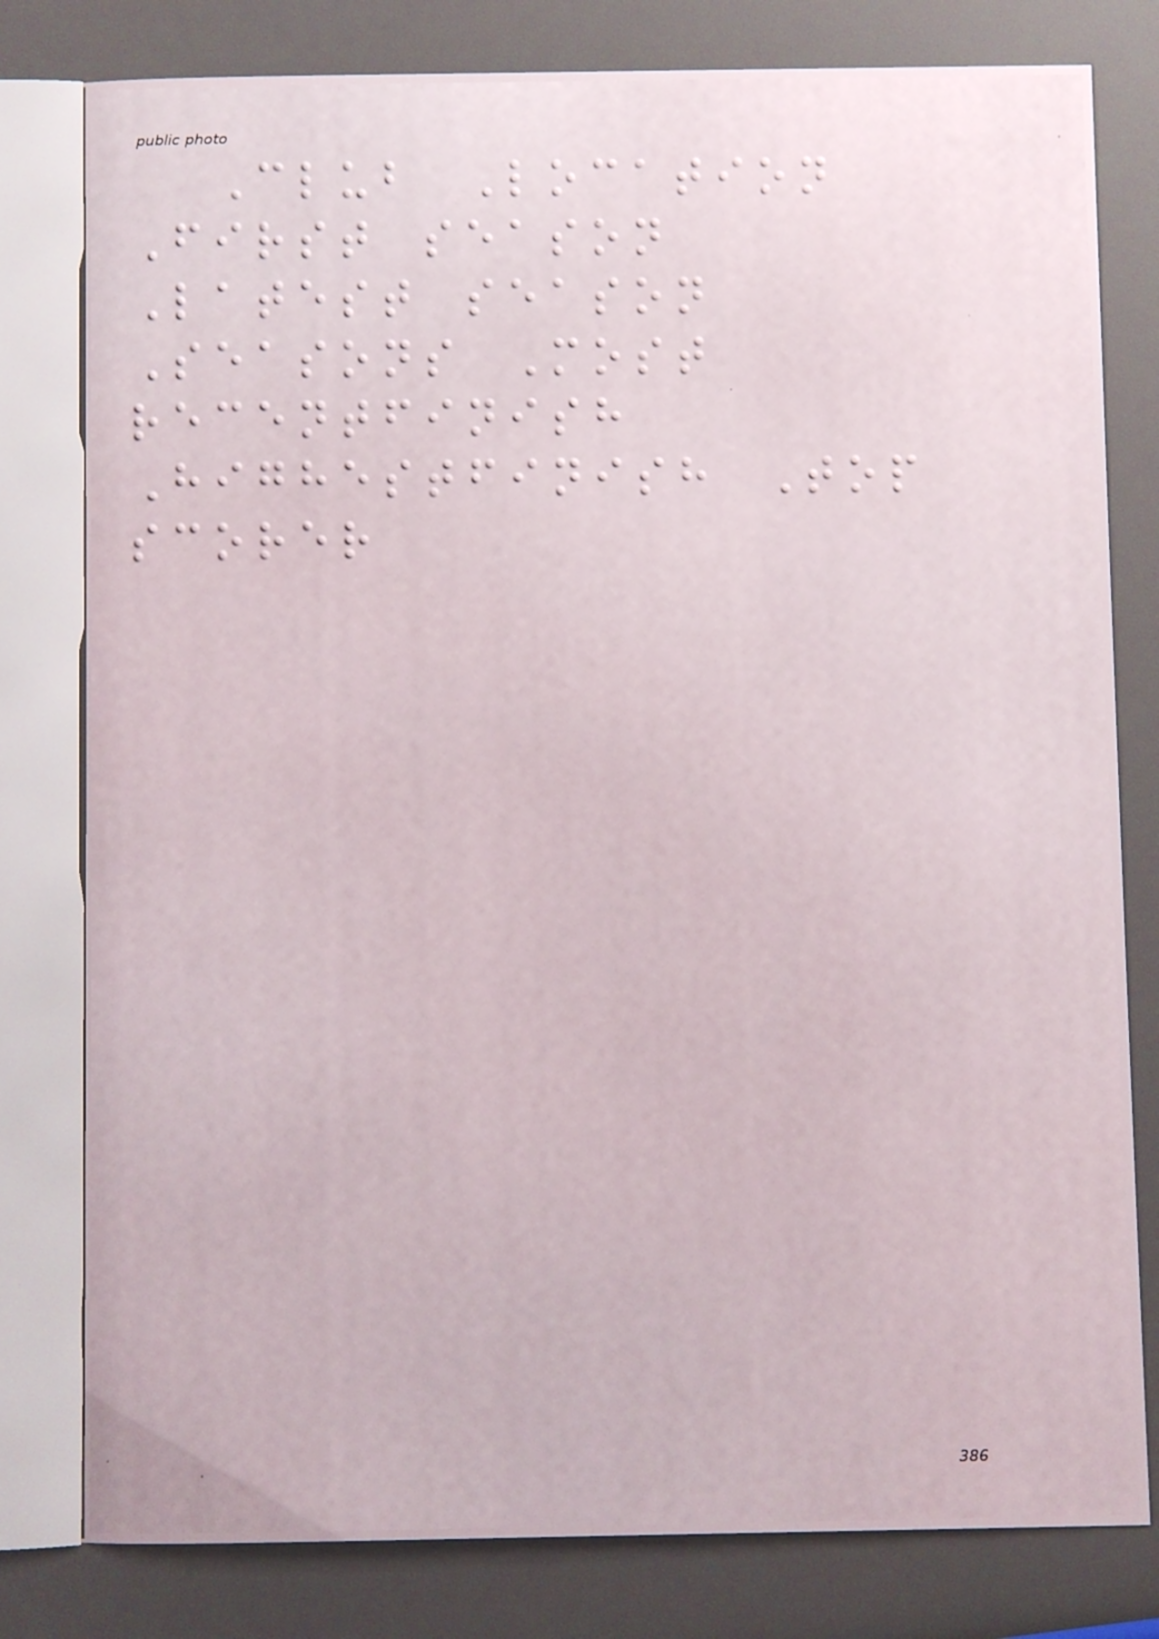Club Location
First season
Latest season
Seasons Most
recentfinish
Highestfinish Top
scorer
